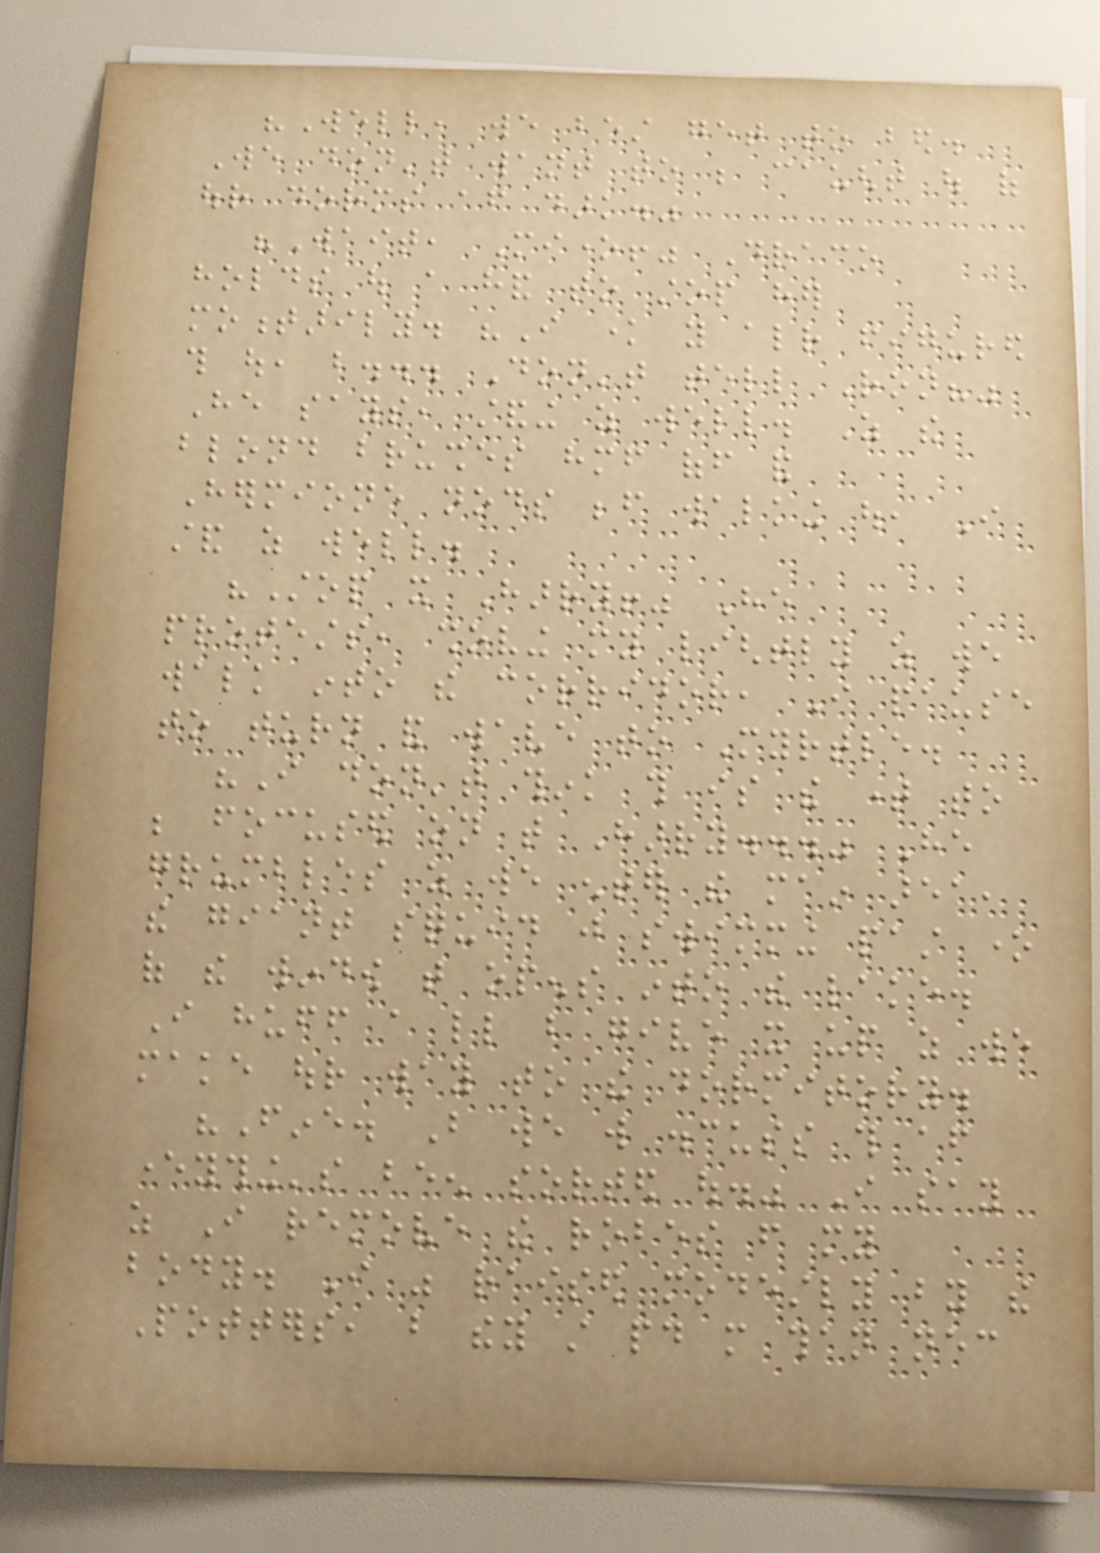"Well, we best get to bed.
We don't want to be caught out of
our dorms after dark."
"Wait, Mione!" Draco
holds out a hand to stop her
momentarily. "I know you already figured
this out, but... Don't tell Ron?"
He says, standing as well. As the
blond brushes himself off and
Hermione nods before walking out, I
stand as well.
"Stop it Harry!" He
protests, shoving my lightly as we
walk into the corridor, I pause
to turn and wave to Myrtle.
"I don't think this is the time to
be focused on that Harry..." He
grumbles as we enter the main area,
the giant squid just swimming past one
of the window that opens into the lake.
I huff a little but give it up as we
make our way to the dormitory.
"Fine. But we will discuss this after
everything's been sorted out." I say
as I remove the robes from my
body. I was raised modestly by the
Potters, but they still paid more than necessary
